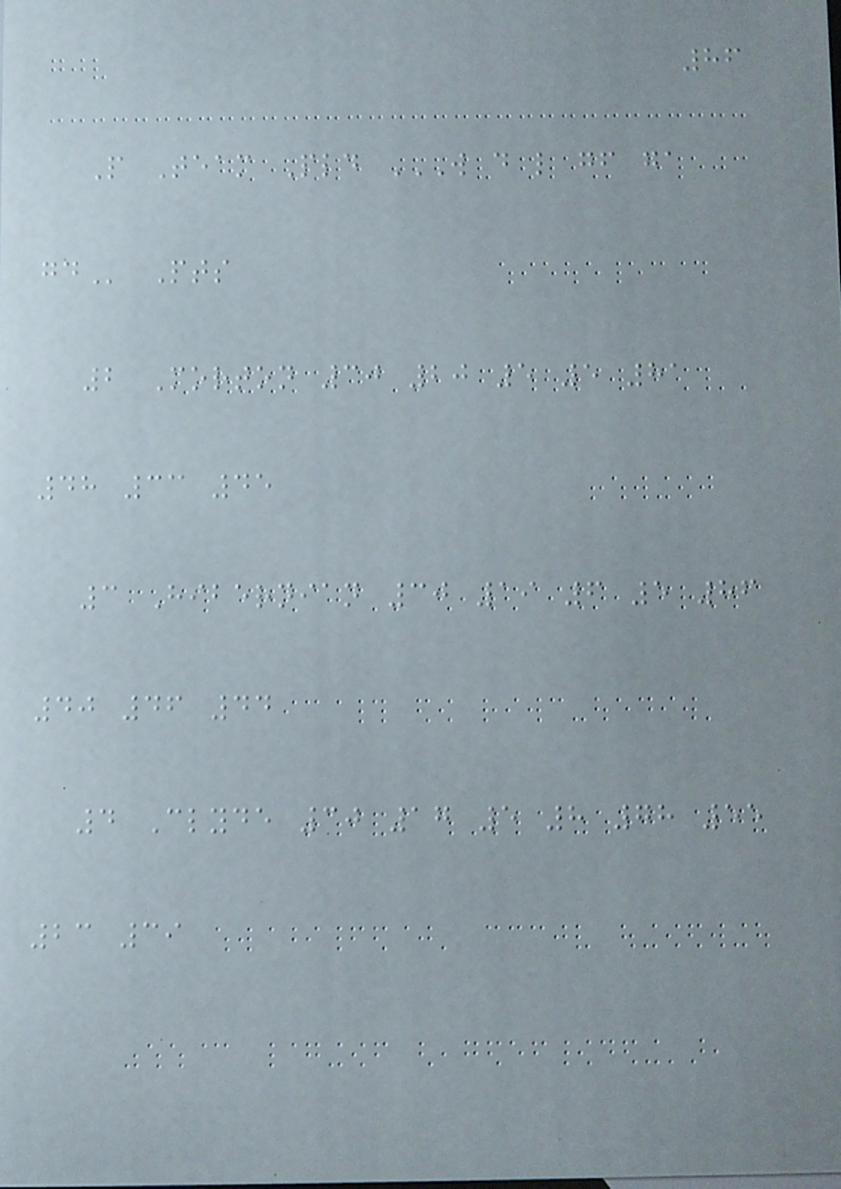86
P Team Pld W D L GF GA
GD Pts
2 Morton 30 20 5 5 81
48 33 45
3 Hibernian 30 19 6 5 86
40 46 44
4 Clyde 30 17 5 8 78 55
23 39
